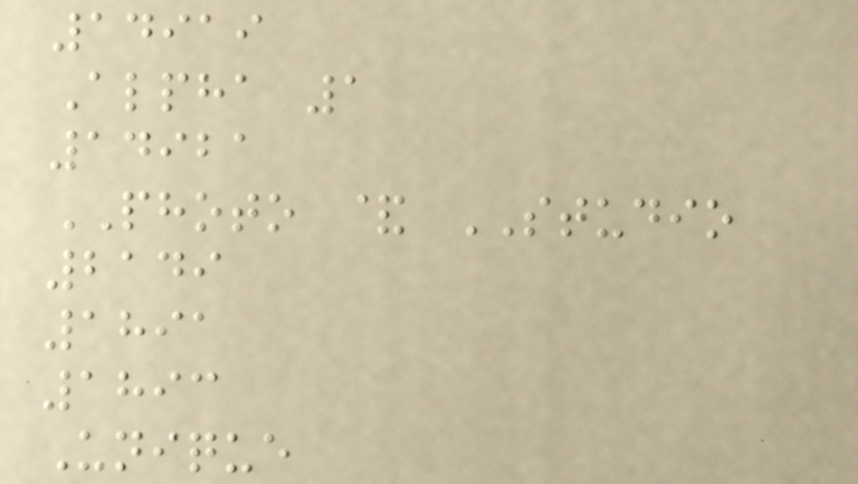14919
Alpha 1
14921
PHOTO & STUDIO
2149
1891
1893
Unique
